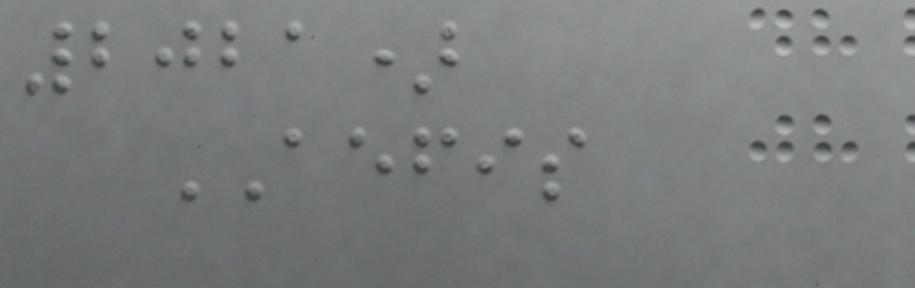2021)
AEFIS
